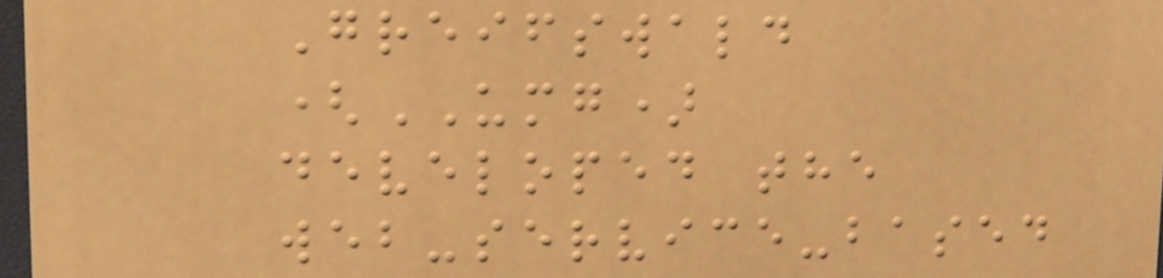Greifswald
(UMG)
developed the
web-service-based
